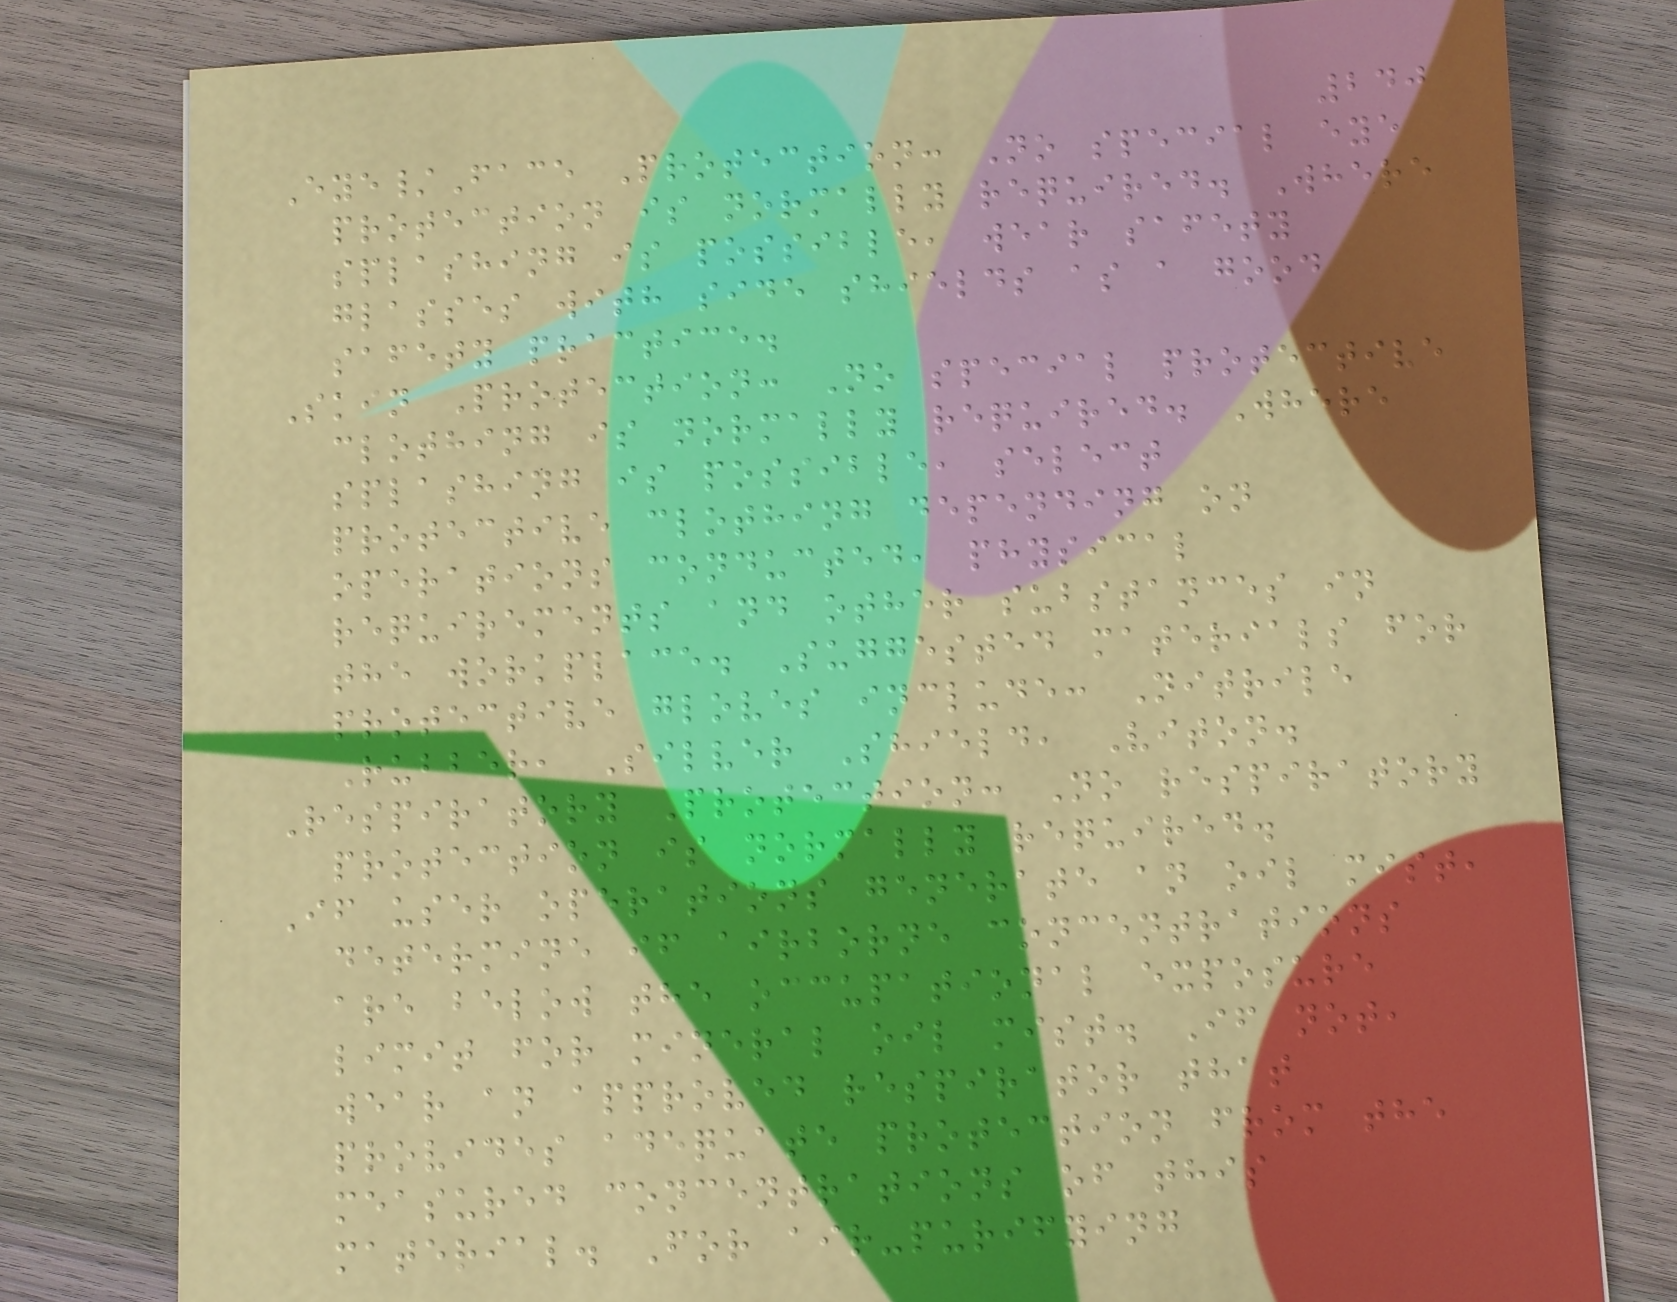240
Eye/Face Protection: No special eye
protection is normally required. Where
splashing is possible, wear safety
glasses with side shields as a good
safety practice.
Skin Protection: No special protective
clothing is normally required. Where
splashing is possible, select
protective clothing depending on
operations conducted, physical
requirements and other substances in
the workplace. Suggested materials for
protective gloves include: Nitrile
Rubber, Silver Shield, Viton.
Respiratory Protection: No respiratory
protection is normally required.
If user operations generate an oil mist,
determine if airborne concentrations
are below the occupational exposure
limit for mineral oil mist. If not,
wear an approved respirator that
provides adequate protection from the
measured concentrations of this
material. For air-purifying
